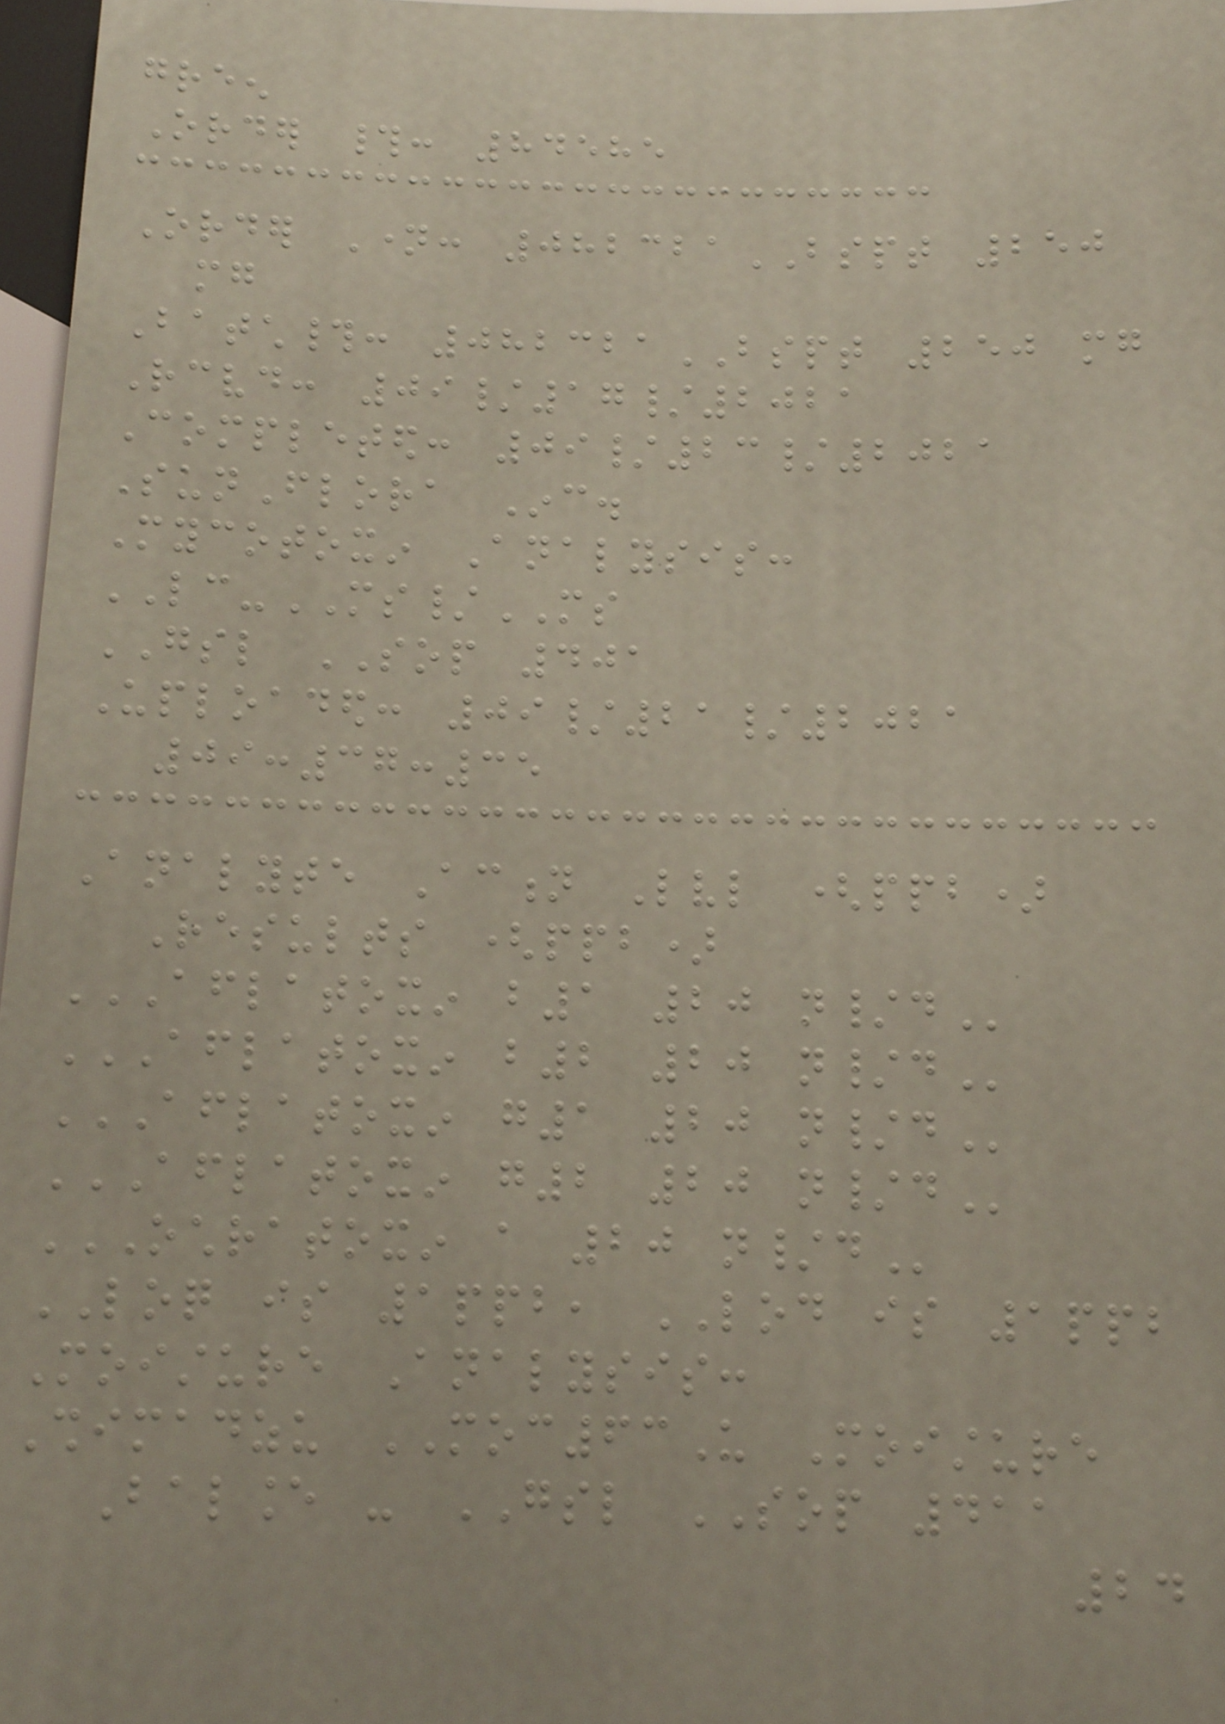green
Order #: 84585
Order Name: 082321BSPT 250
mg
Batch#: 082321BSPT 250 mg
Received: 09/17/2021
Completed: 09/23/2021
SunFlora Inc.
Mycotoxin Analysis:
LC-MS/MS
GSL SOP 401
Uploaded: 09/21/2021
09:37:35
Analyte Action Lvl (ppb)
Results (ppb)
AFLATOXIN B1 20 N/D
AFLATOXIN B2 20 N/D
AFLATOXIN G1 20 N/D
AFLATOXIN G2 20 N/D
OCHRATOXIN A 20 N/D
LOQ is 1ppb, LOD is 1ppb
Moisture Analysis:
Shimadzu MOC63U Moisture
Balance - GSL SOP 411
24
